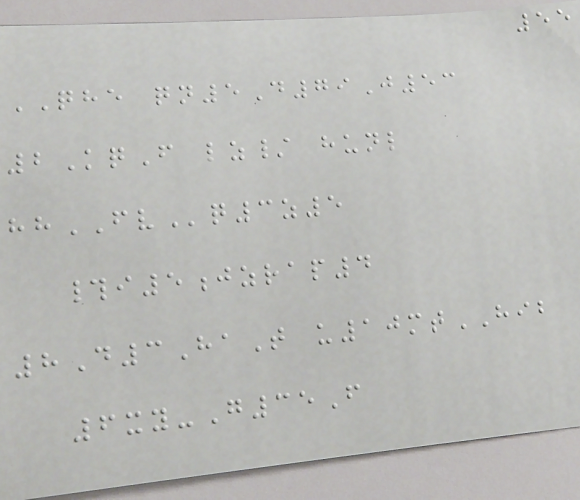55
QHE qn5D79J53
2KqF lz/ hunl
hhFVq3z5
#i5jzrap4
8D3HaT u10mtHIB
6xy-G35F
